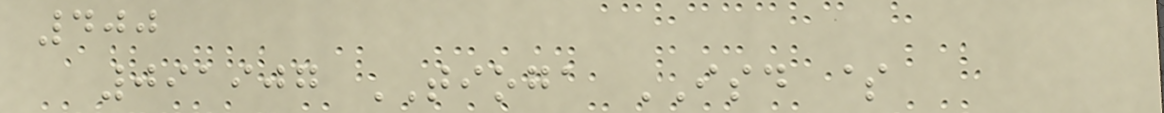400
091907 TIOGA ISD $
